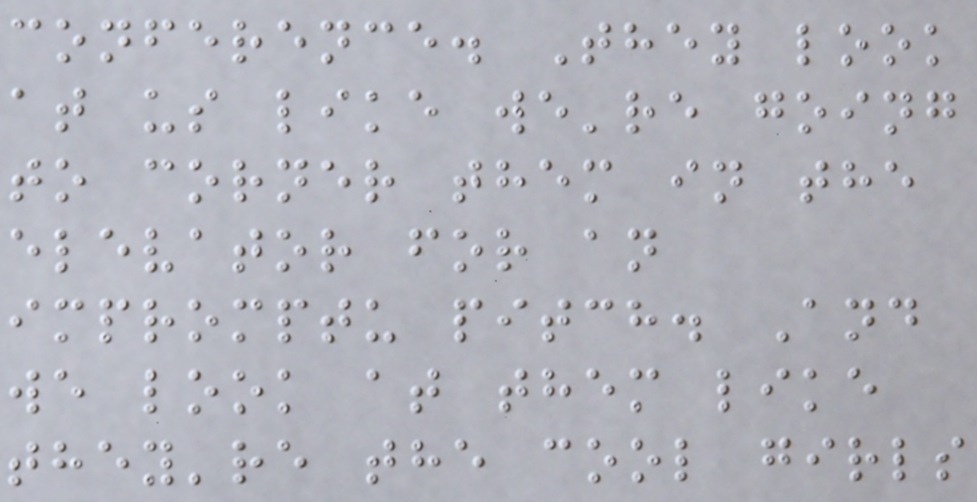conference. They look
at us like we're going
to corner them in the
elevator for an
impromptu pitch. And
we look at them like
they're the cool girls
